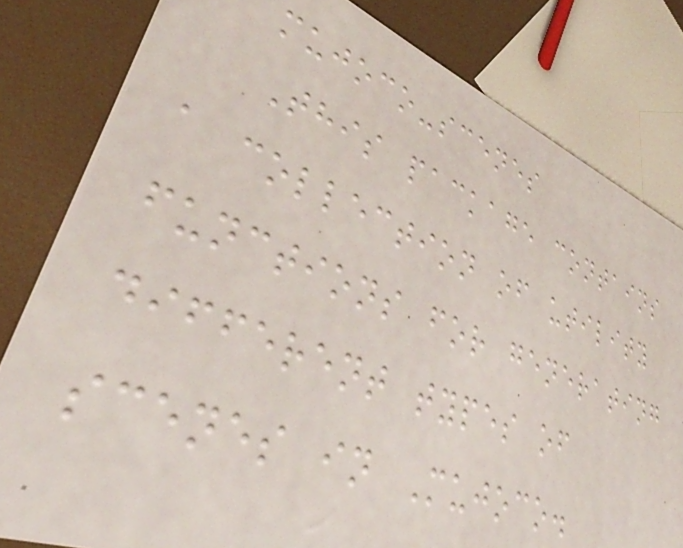mujoco-scenes
This package contains
a collection of utility
functions for generating
different types of
scenes in Mujoco.
